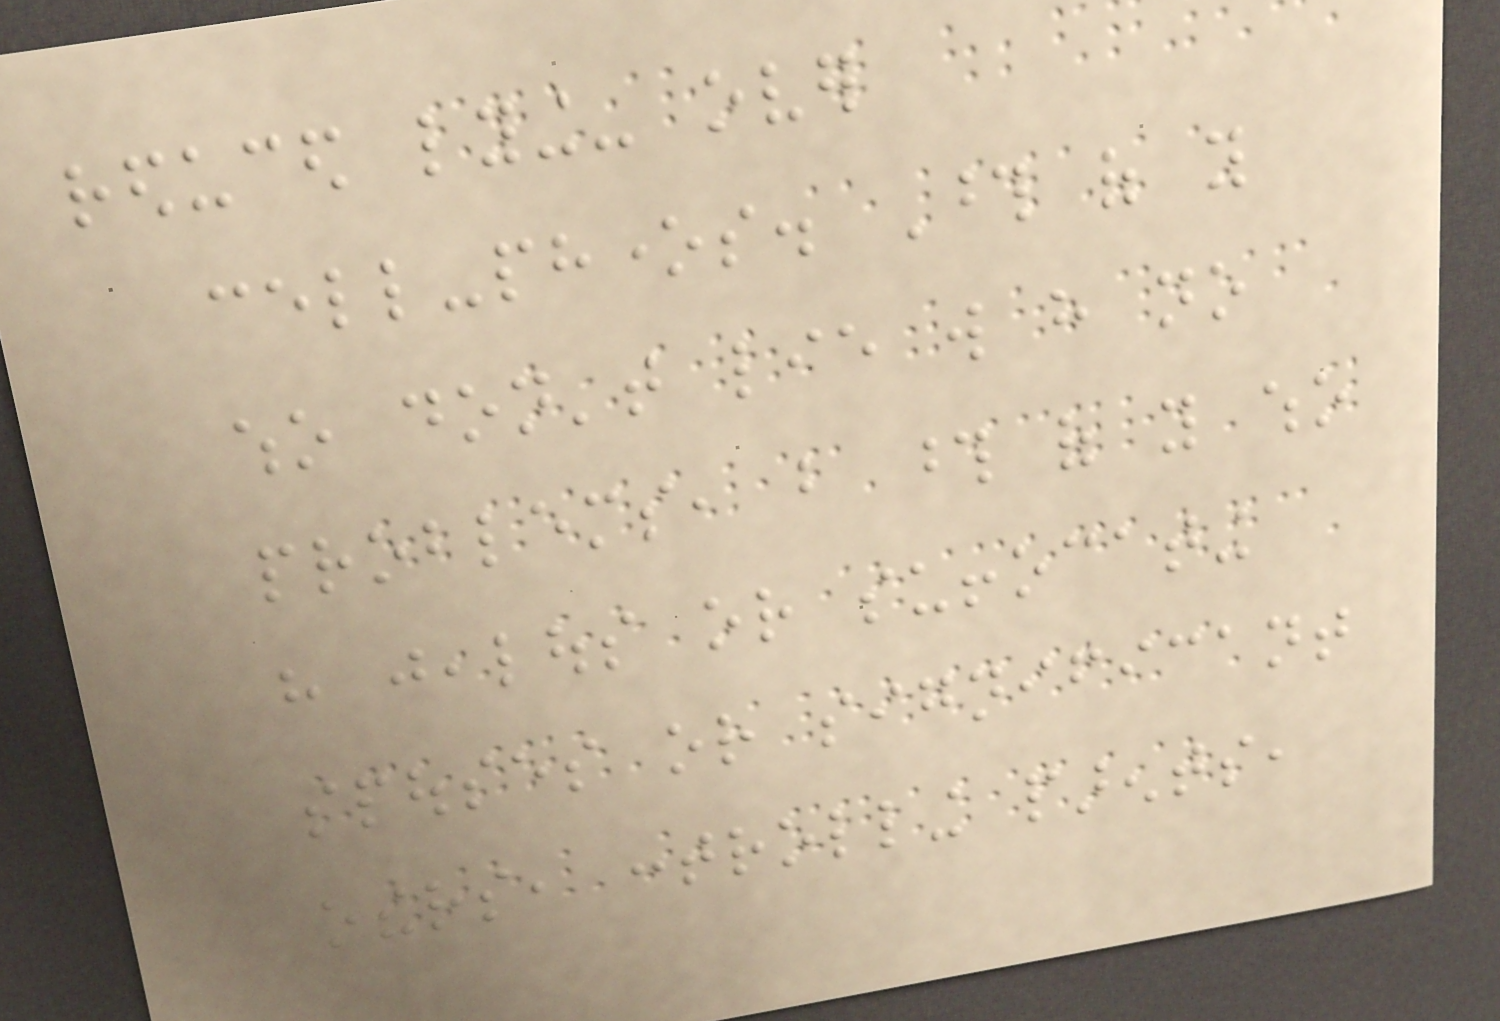reduced lying- over
cell-phones. Those of you
who don't lie will have no
problems, but those of you who
have jealous or suffocating
spouses or significant
others, controlling parents,
